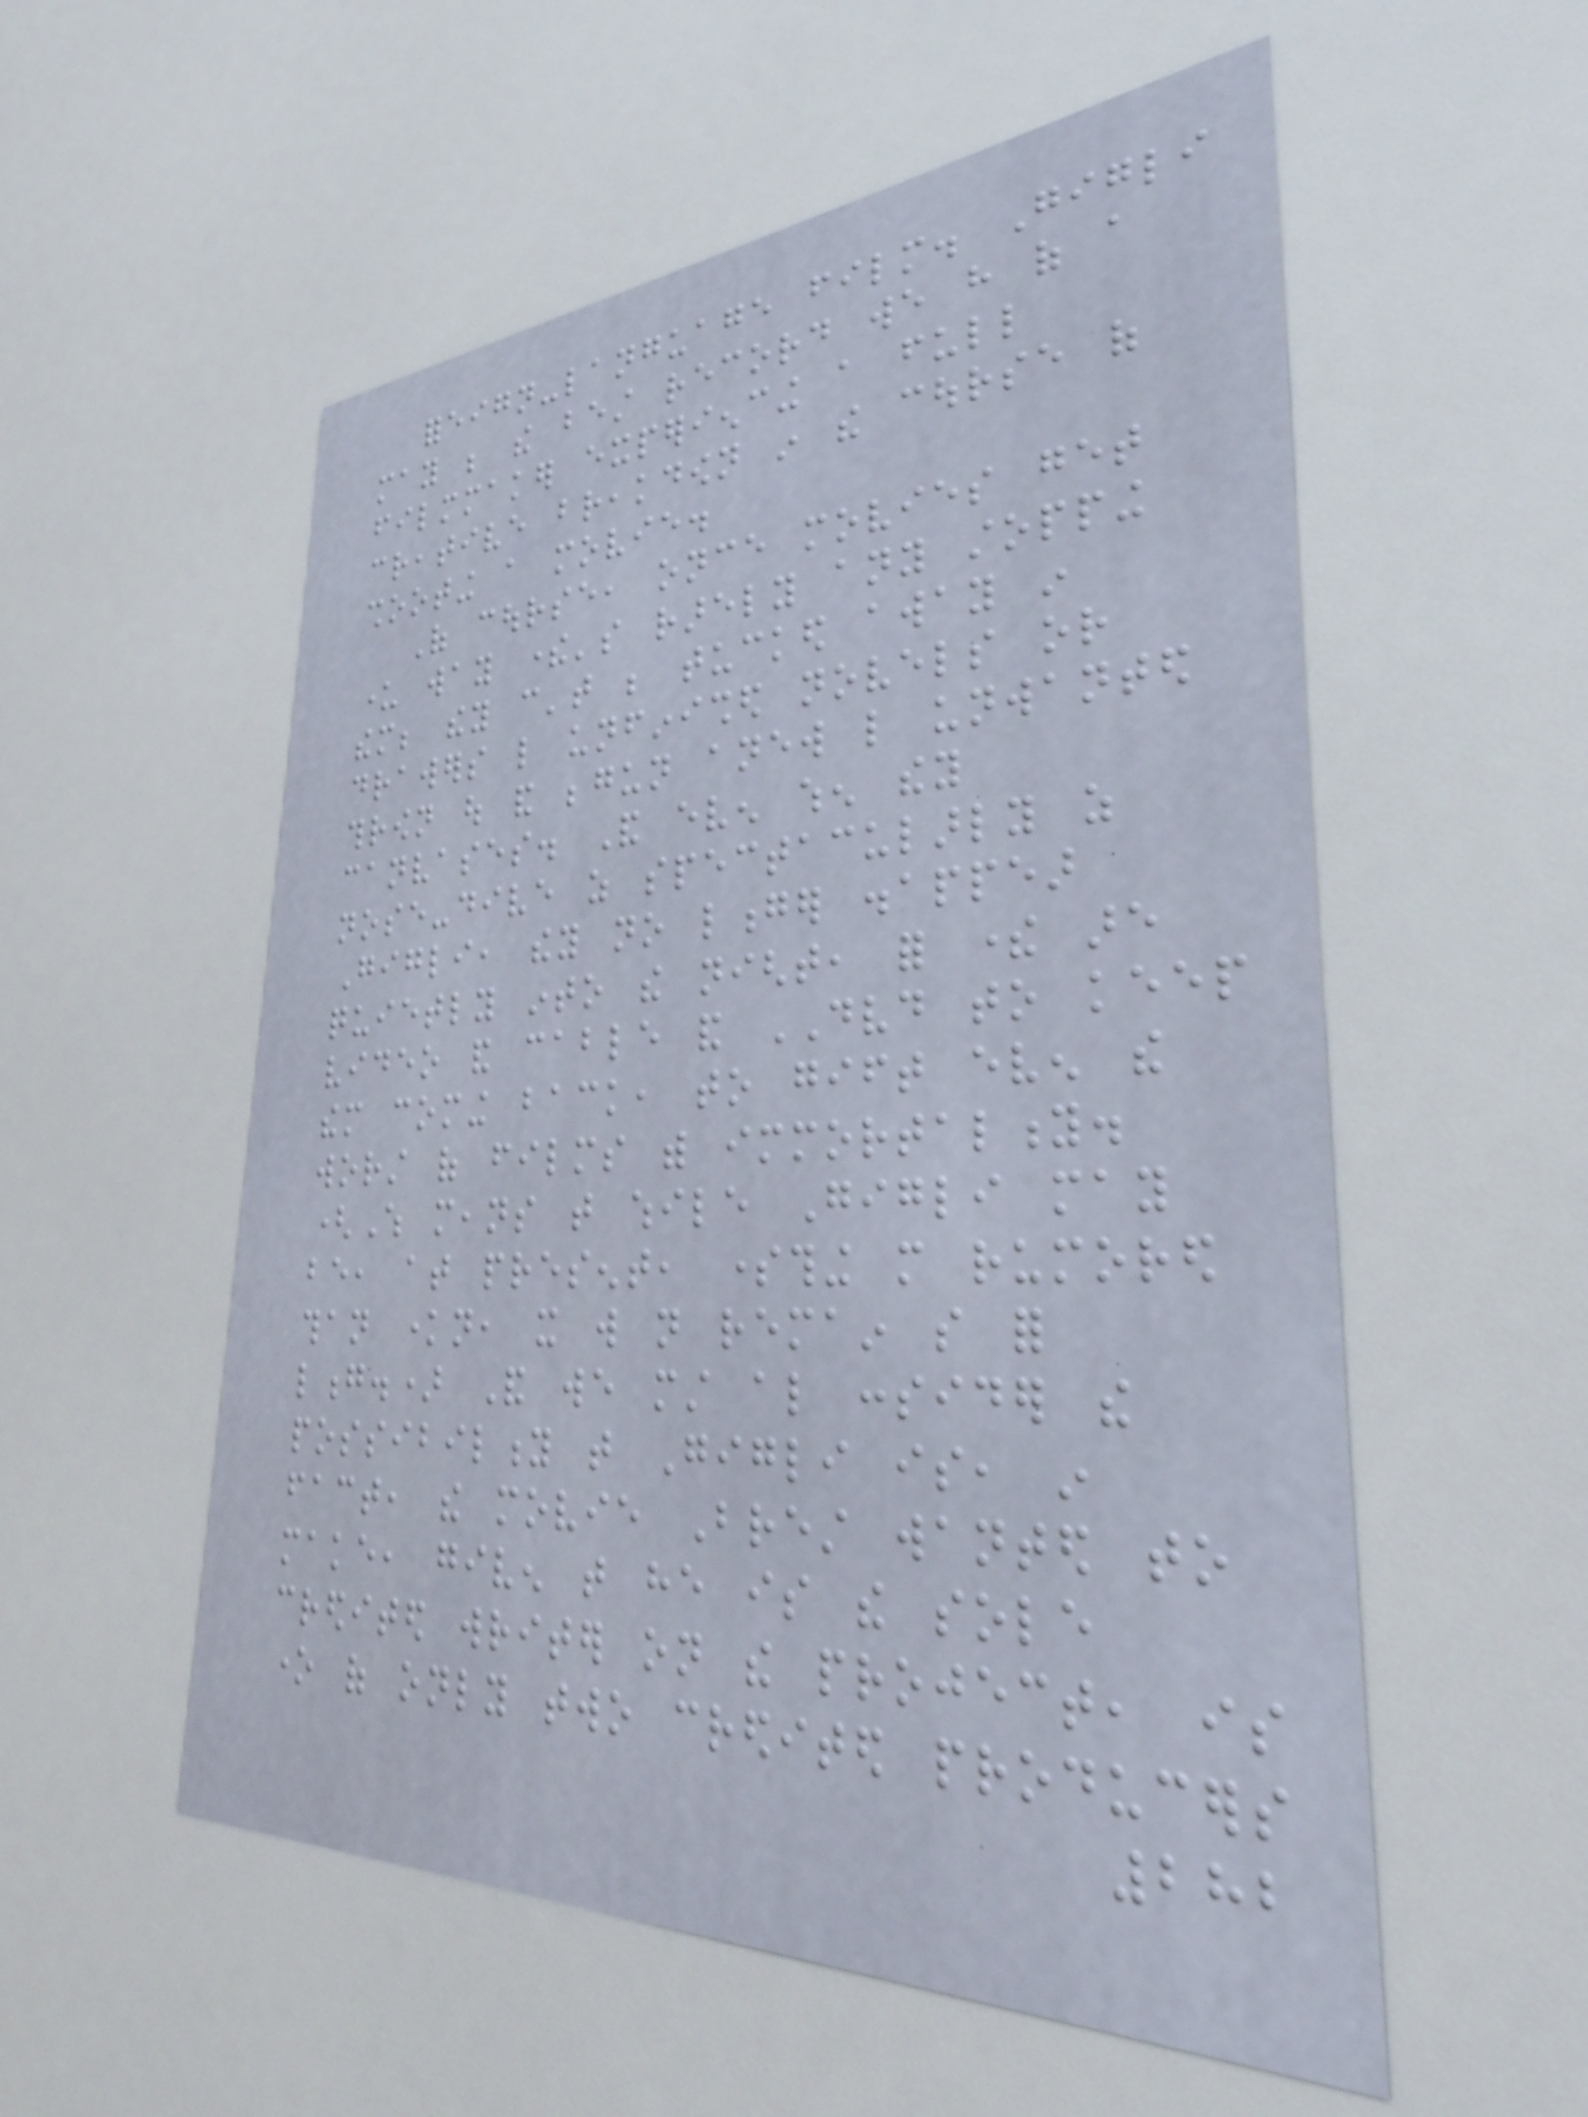foreign-language film. Gigli
may be the best record we have of a
filmmaker experiencing a full
creative breakdown in the course of
shooting a movie.
Of course, once movies get
under way there's rarely any stopping
them; they can't be tucked away in
drawers like unfinished novels or
thrown out and begun anew like unwanted
canvases. And even when they
nose-dive as spectacularly as
Gigli, they no longer disappear
quietly into the night, for there are
video and cable and DVD to keep
them coming back, to gift even the
worst of films with immortality.
(Which means that while Gigli may
be, at present, something more rumored
than known, it will not remain so for
long.) And we must also consider the
possibility that Gigli is, in
fact, the movie Brest wanted to
make, given that he is the sole
credited writer on the project, is
one of only two credited producers
282
